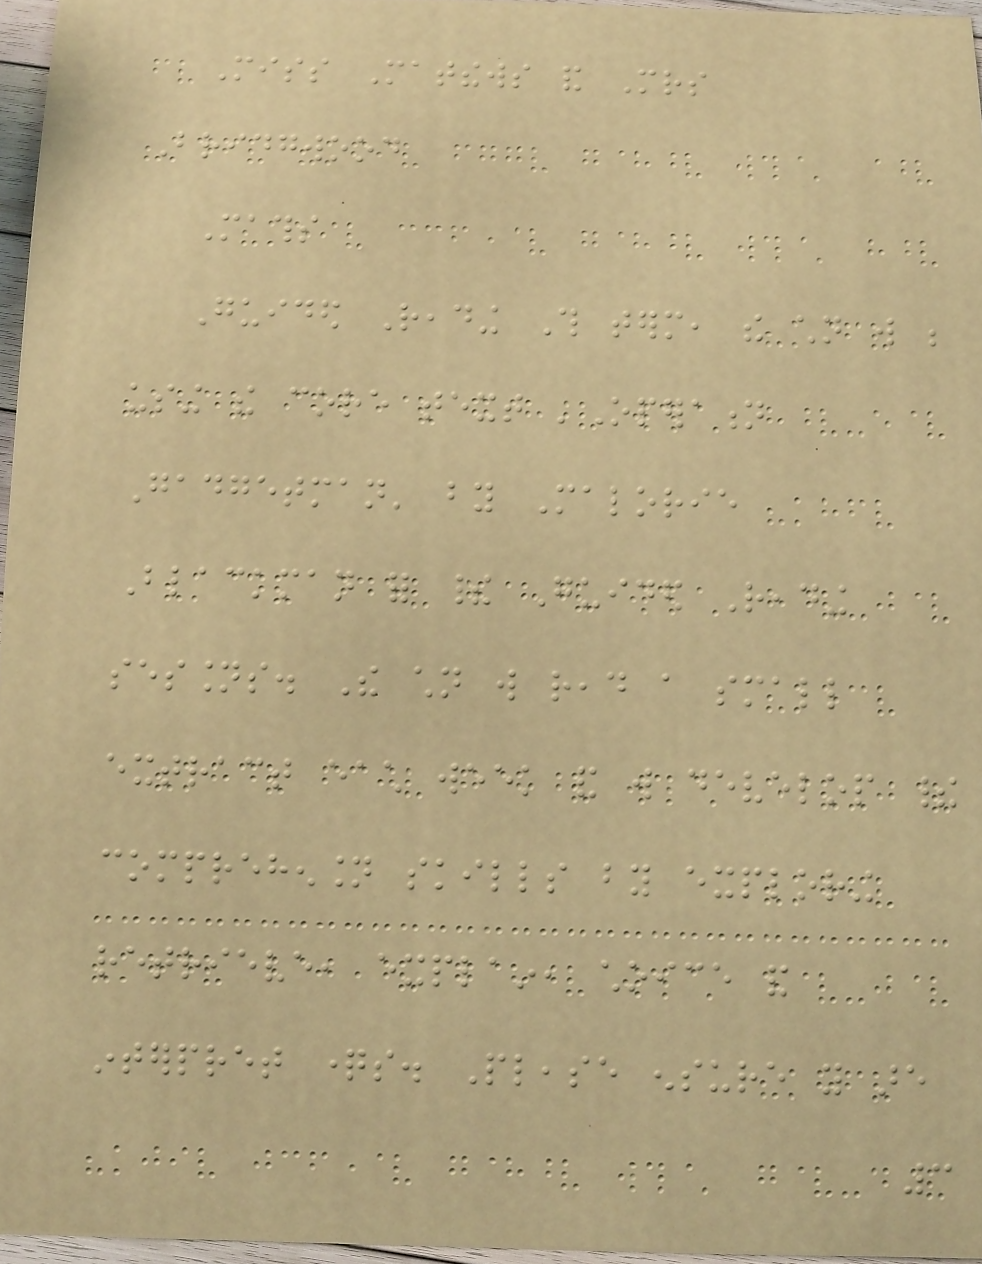Miss Matthews and Mrs
Bridgwood
Maths
Guided Reading This term, the children will be
using the core text 'Operation
Gadgetman' by Malorie
Blackman for their Guided Reading
sessions. The children will read a small
extract each week and will develop their
comprehension skills by exploring
retrieve, explain, choice and
interpret questions. Please ensure you are
3
